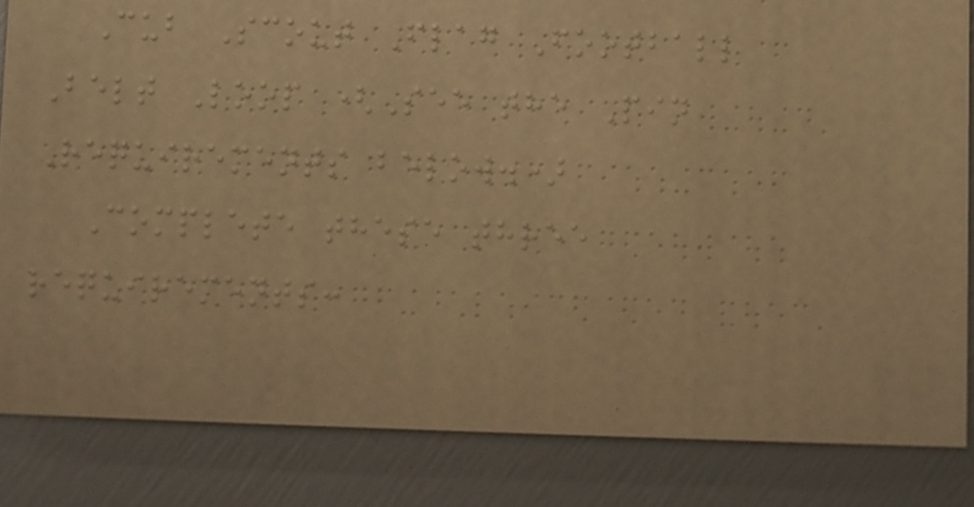Cub Scout Flag Football
Belt Loop (See the Pin
Requirements below.)
Complete these three
requirements:
